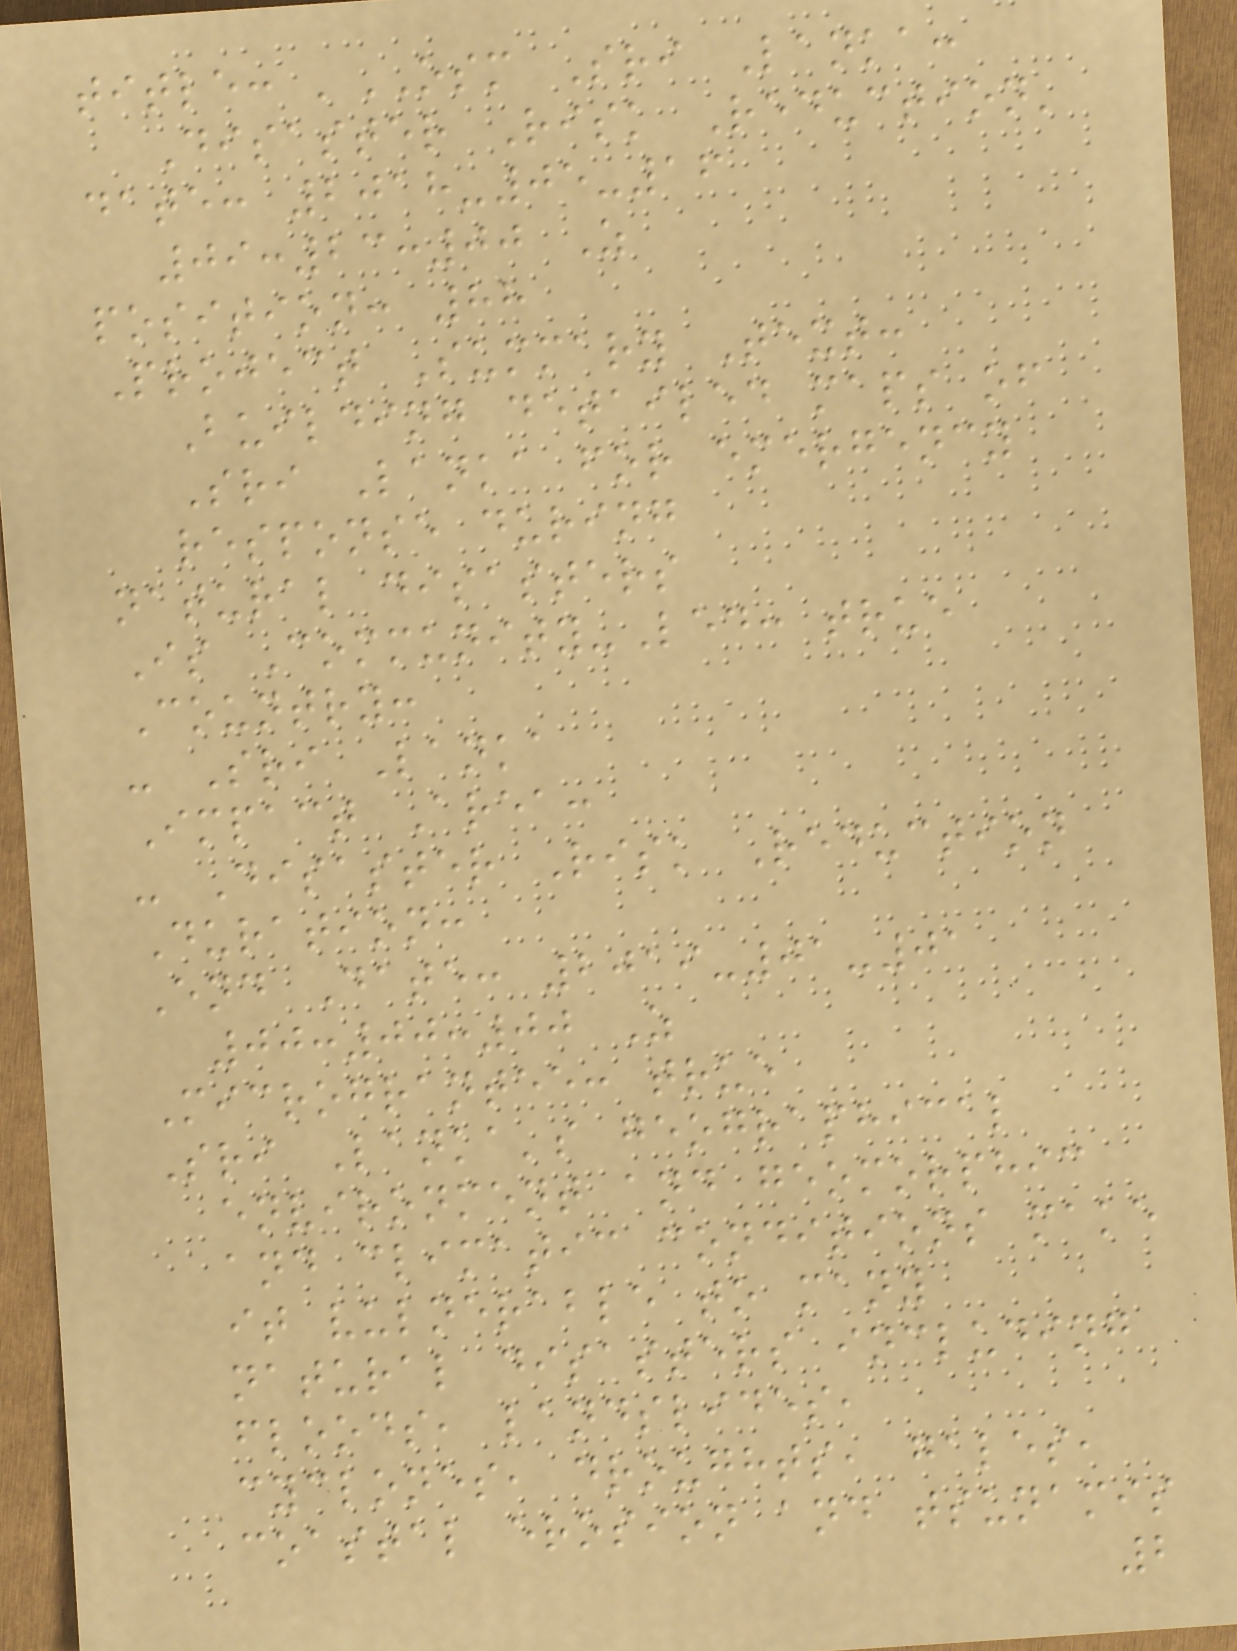title: 'OSM Sri Lanka:
Disaster Risk Reduction'
date: 2018-05-16
09:23:00 Z
position: 88
Project Summary Text:
Building detailed maps of
Sri Lanka for emergency
response during
natural disasters
Is Community-Led: true
Country:
- Sri Lanka
Impact Area:
- Disaster Risk Reduction
Duration:
End Date: 2019-01-01
00:00:00 Z
Micrograntee: true
Sri Lanka's geographical
environment and geomorphic
and climatic conditions make
it vulnerable to many
natural disasters including
floods, landslides,
cyclones, droughts, gales,
coastal erosion and tsunamis
2
